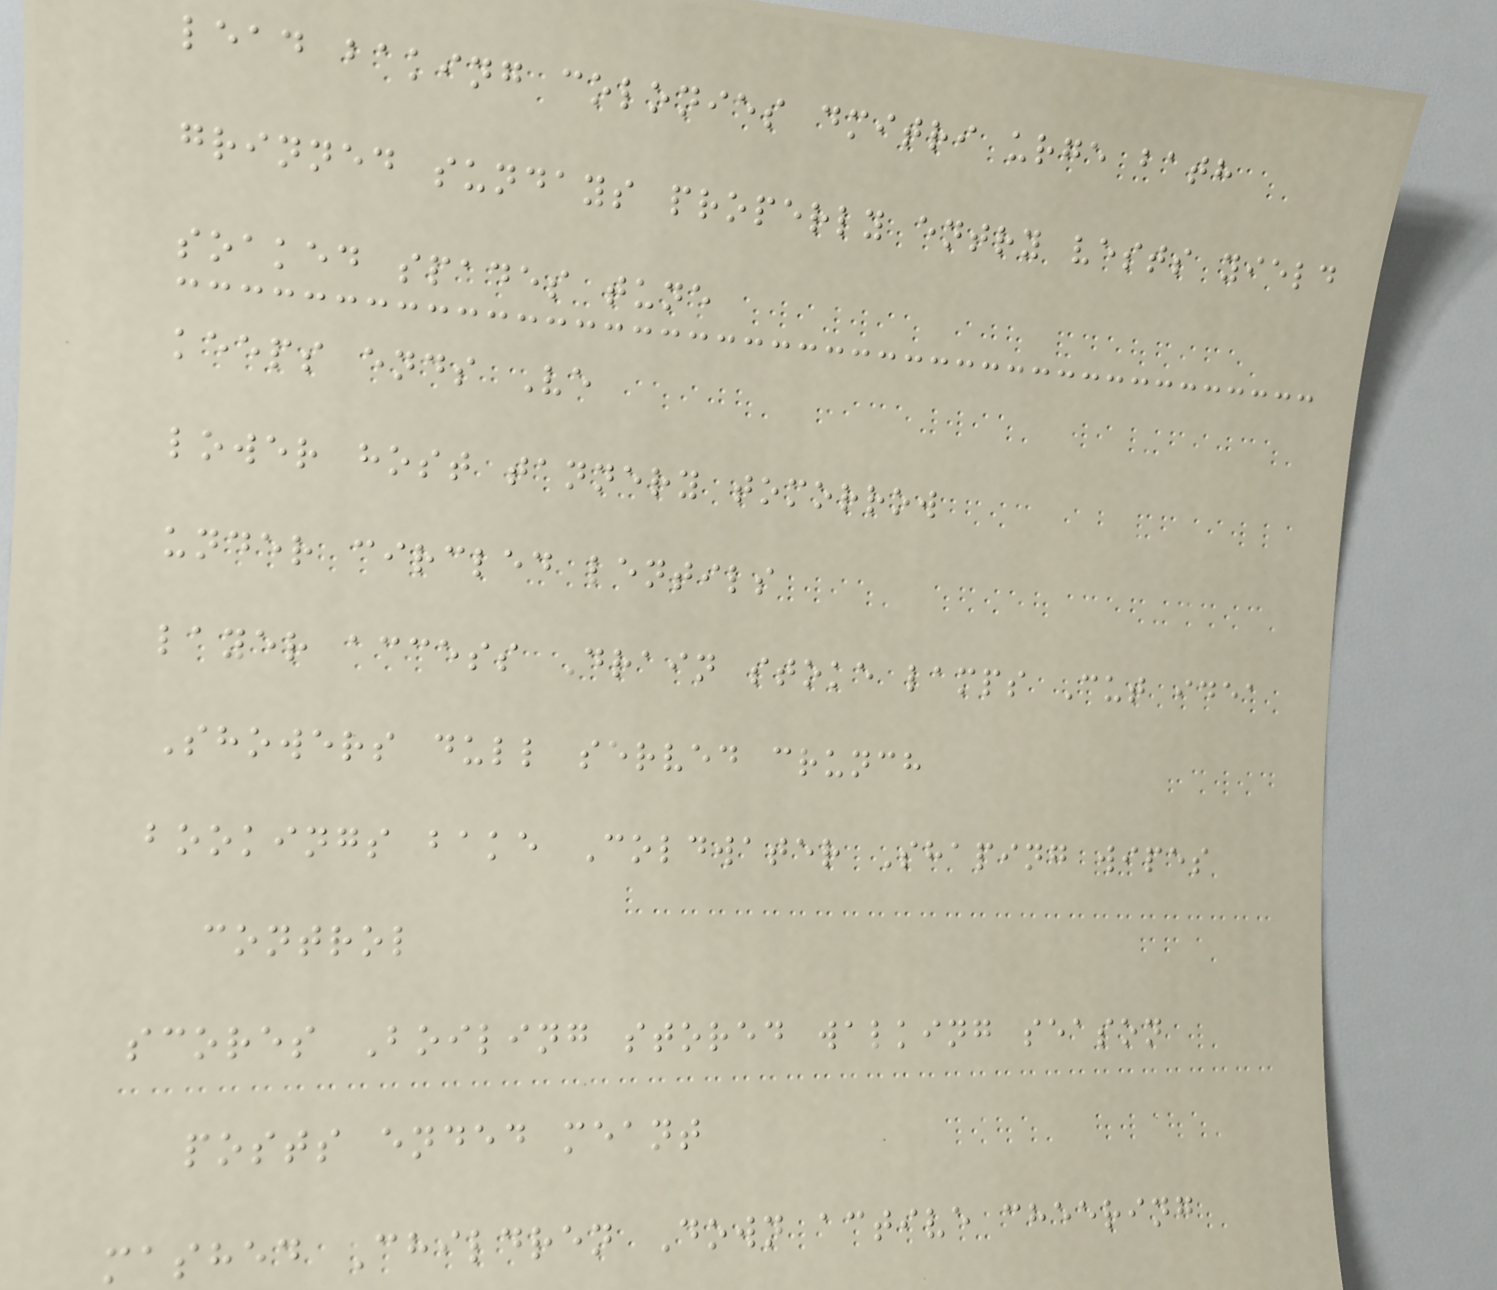lead baking colonies dmitri urge bath
grinned sundays properly entry vests yield
soaked spades tune
keeps ends Ve
lower host tannery tomorrow
under circled lentils
layer access Drain stoke lamps Cut idea
Showers dull served crunch
bookings bake Coldwater Shaping wipes
control
scores Boiling stored walking season
posts ended meant
mashed Children Down active cheering
